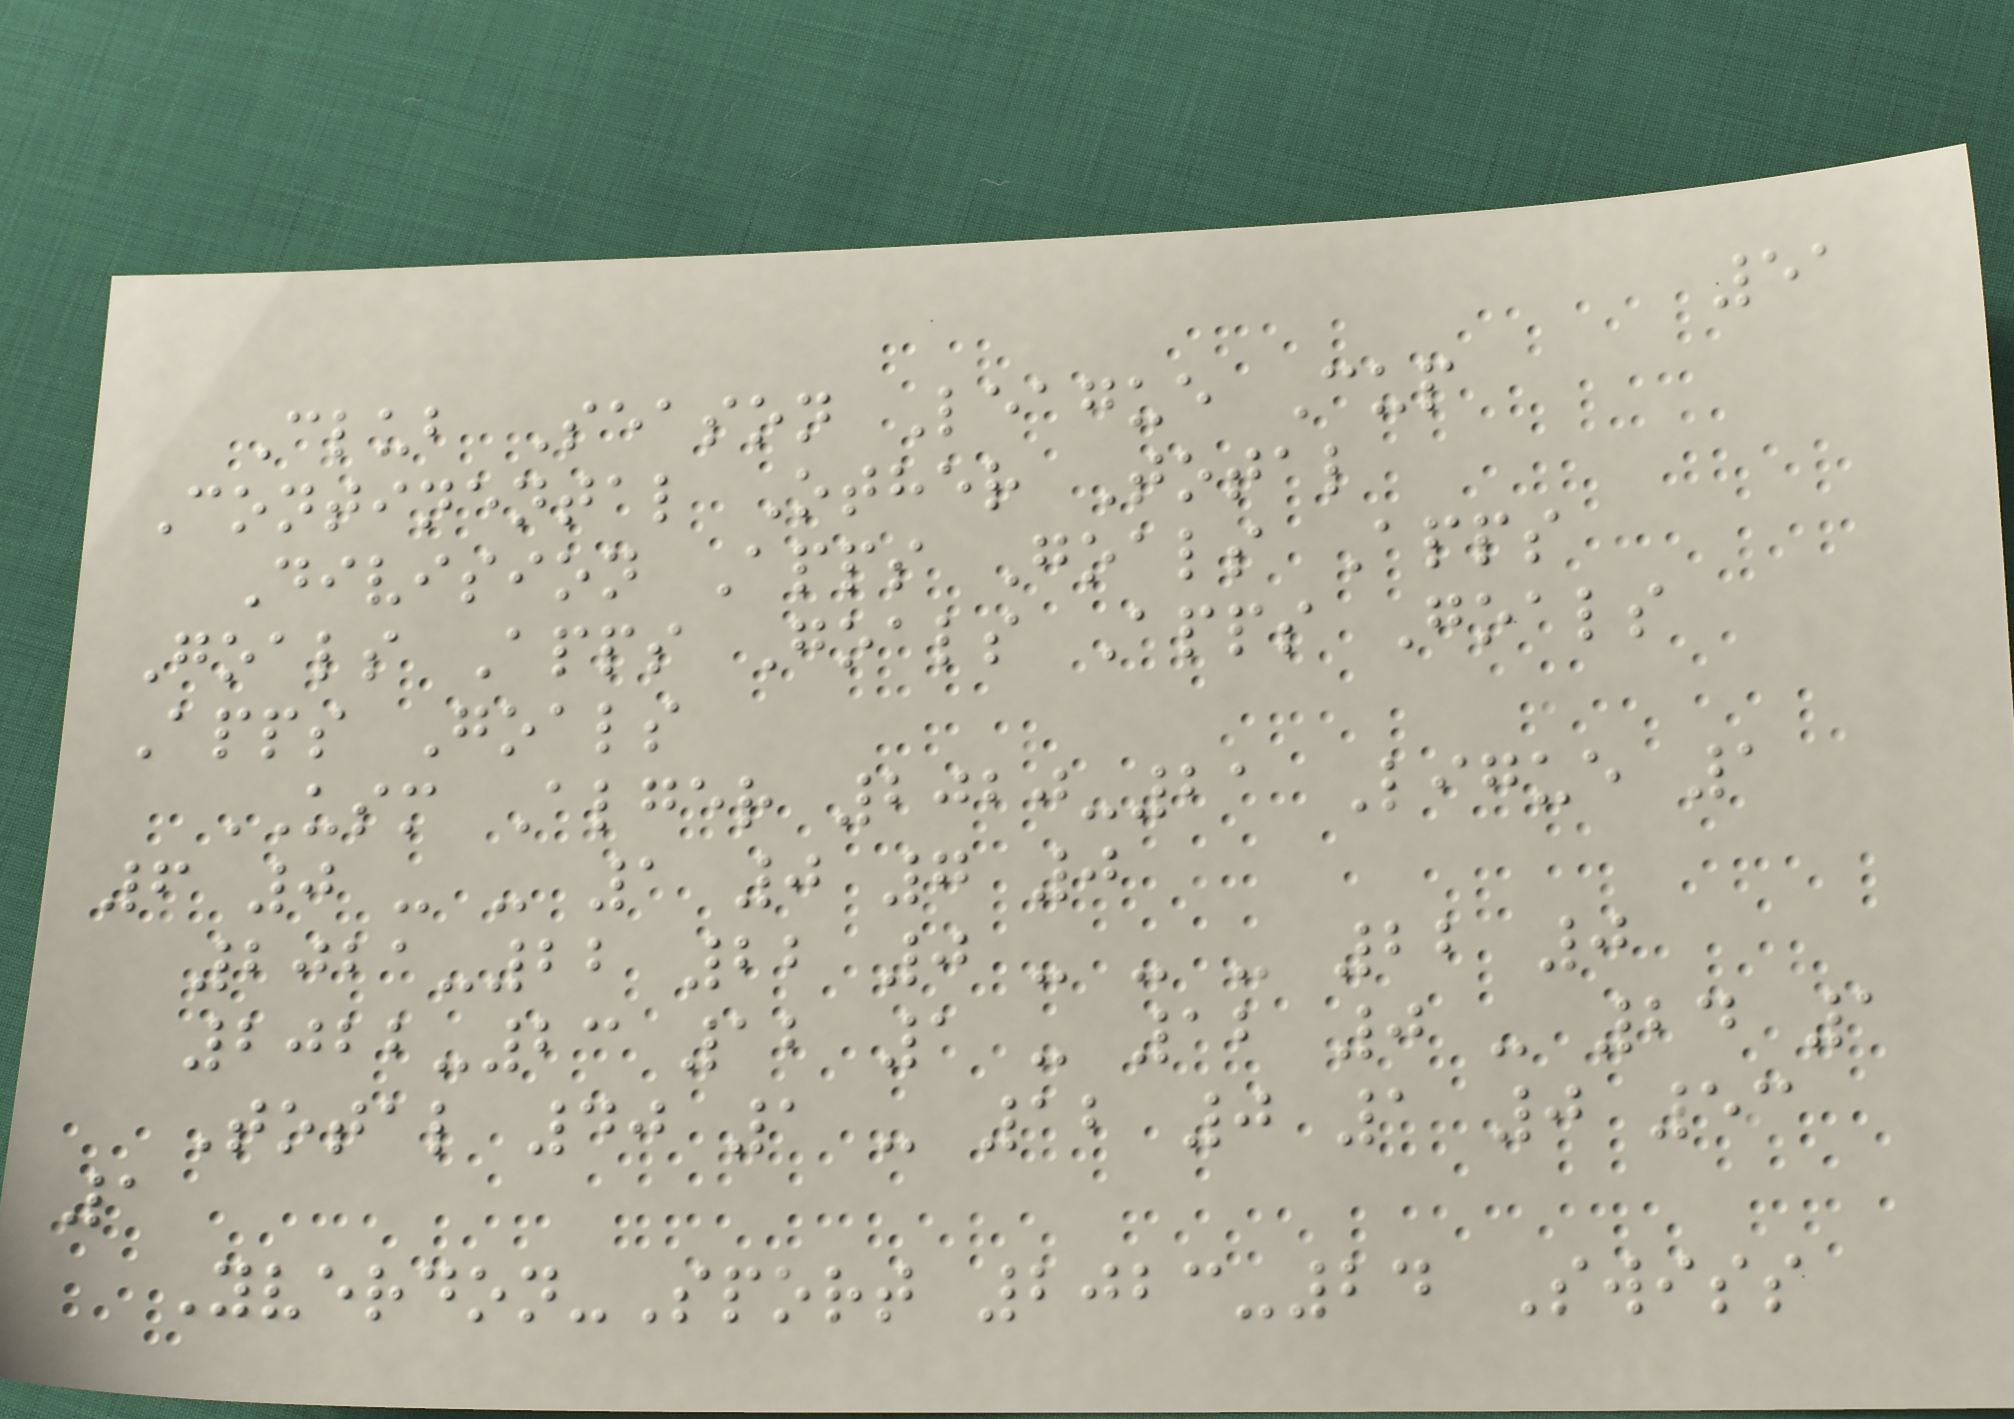51
Club Season League Cup
Continental Other Total
Division Apps Goals Apps
Goals Apps Goals Apps Goals
Apps Goals
USM Alger 2020-21 Ligue 1
6 0 - - 1 0 7 0
2021-22 22 0 - - - 22 0
2022-23 12 1 - 12 0 - 24 1
Total 40 1 - 12 0 1 0 53
1
Yverdon-Sport 2023-24 Swiss
